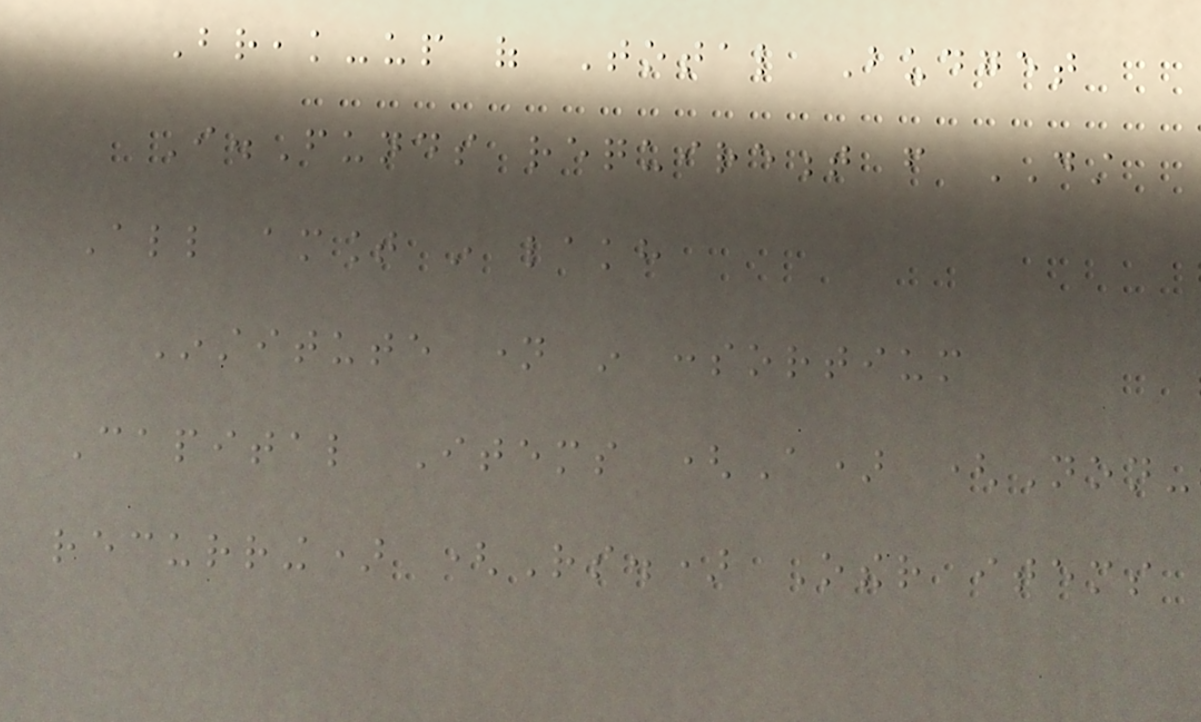Break-up of Total Budget
I.Funds requirement from DST
All amount in lakh
Institute name in consortium
Capital Items (A) (Non-
recurring) (Rs.) Other items
